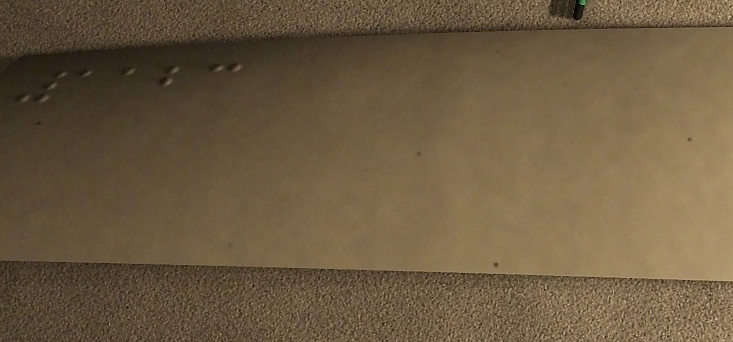1123
